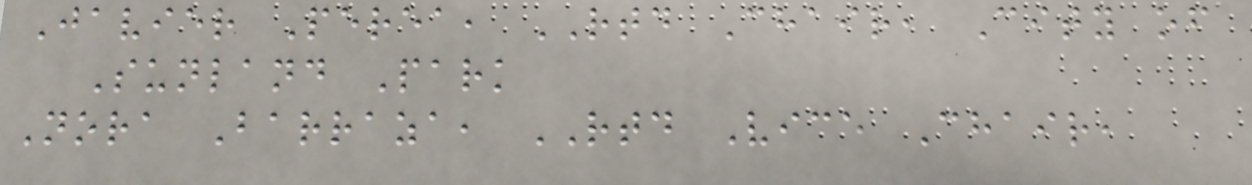Javier Perea, RTD Chair, City of
Sunland Park
Nora Barraza, RTD Vice Chair,
